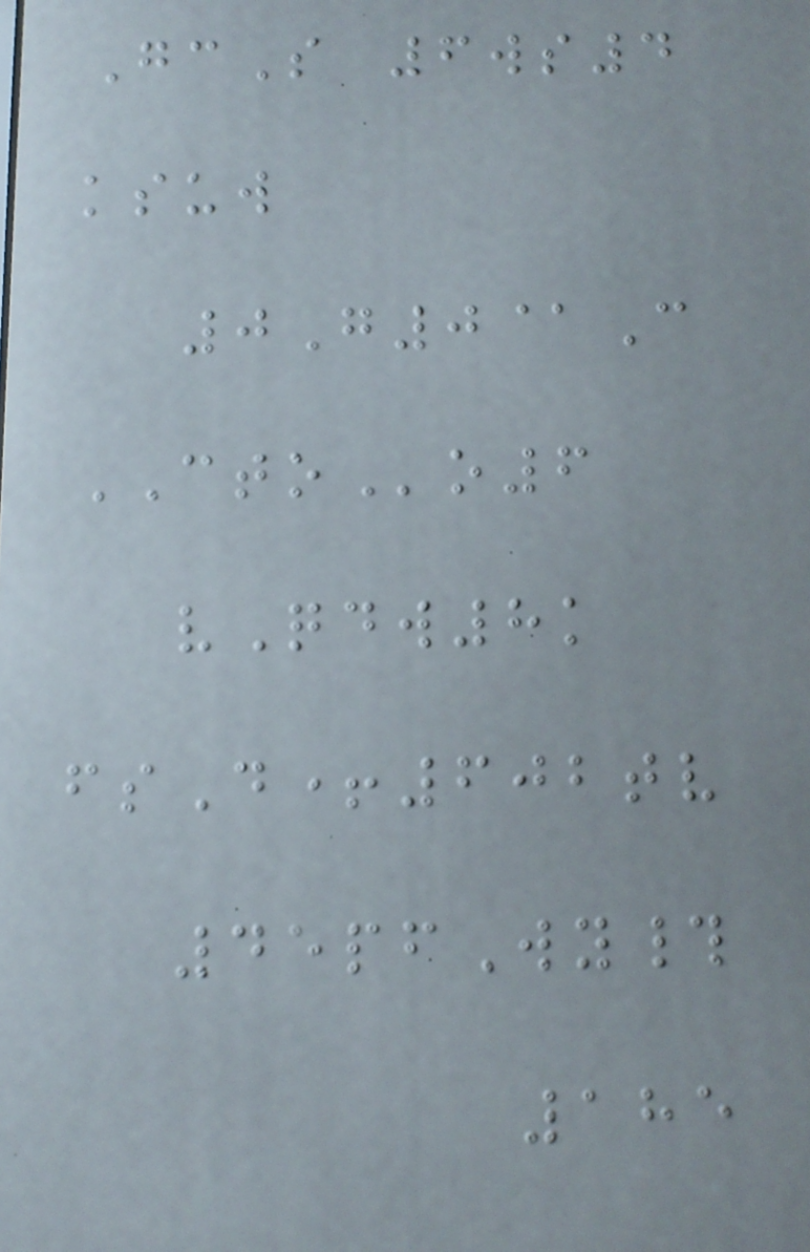GcS 6ws4
ksuw
0G0@C
CTOo6
vQdw8k
fsD+602tv
45pfWy#
185
